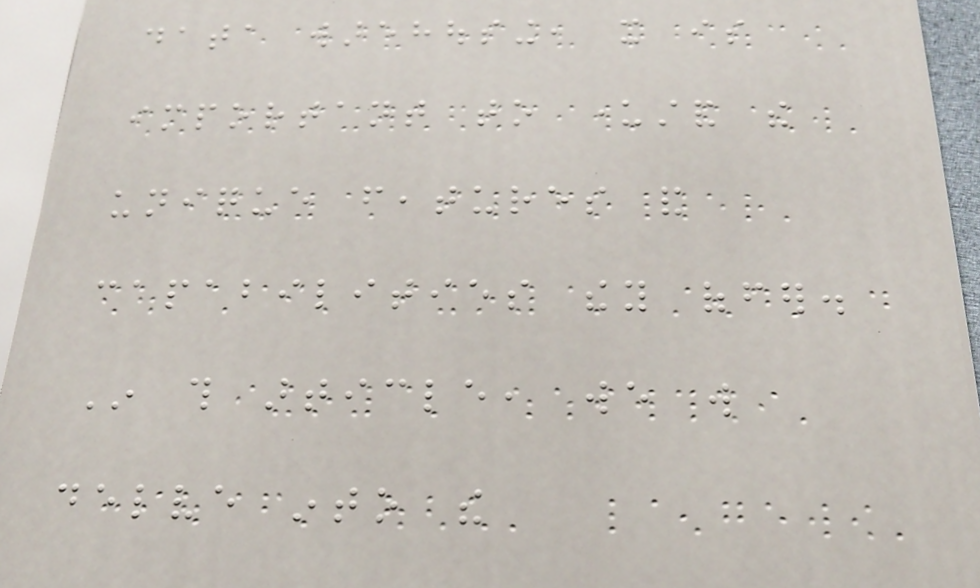data warehousing, it is
important to understand the
unique features and
capabilities they offer.
In this article, we will
delve into the
